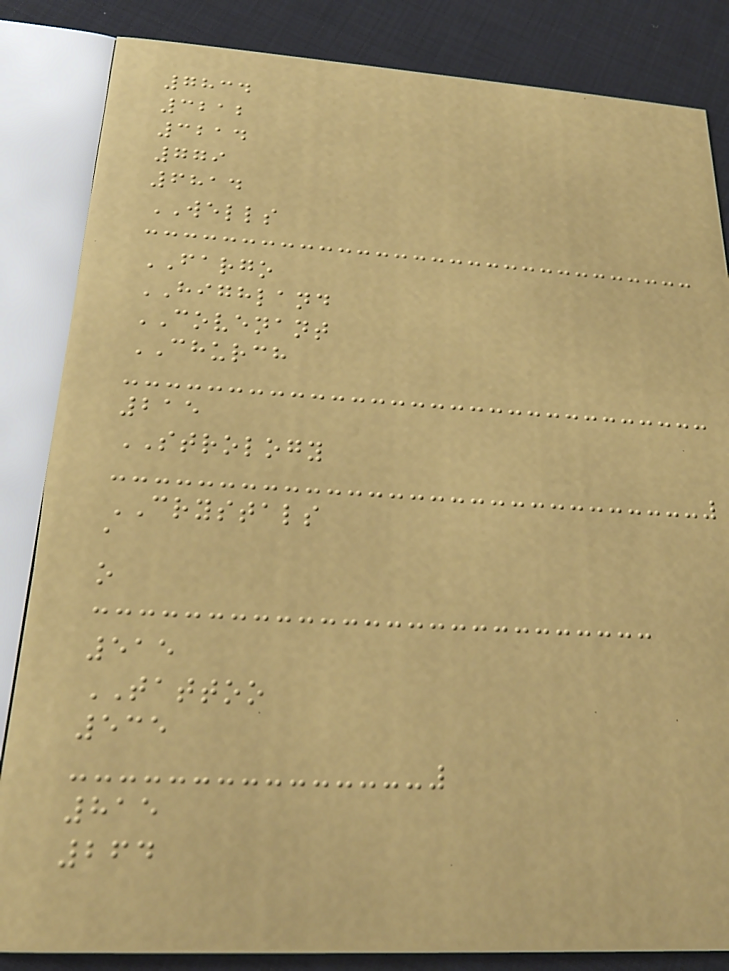7834
3212
3214
779
6814
WELLS
FARGO
HIGHLAND
COVENANT
CHURCH
215
STROLOGY
CRYSTALS
a
o
515
TATTOO
535
815
264
